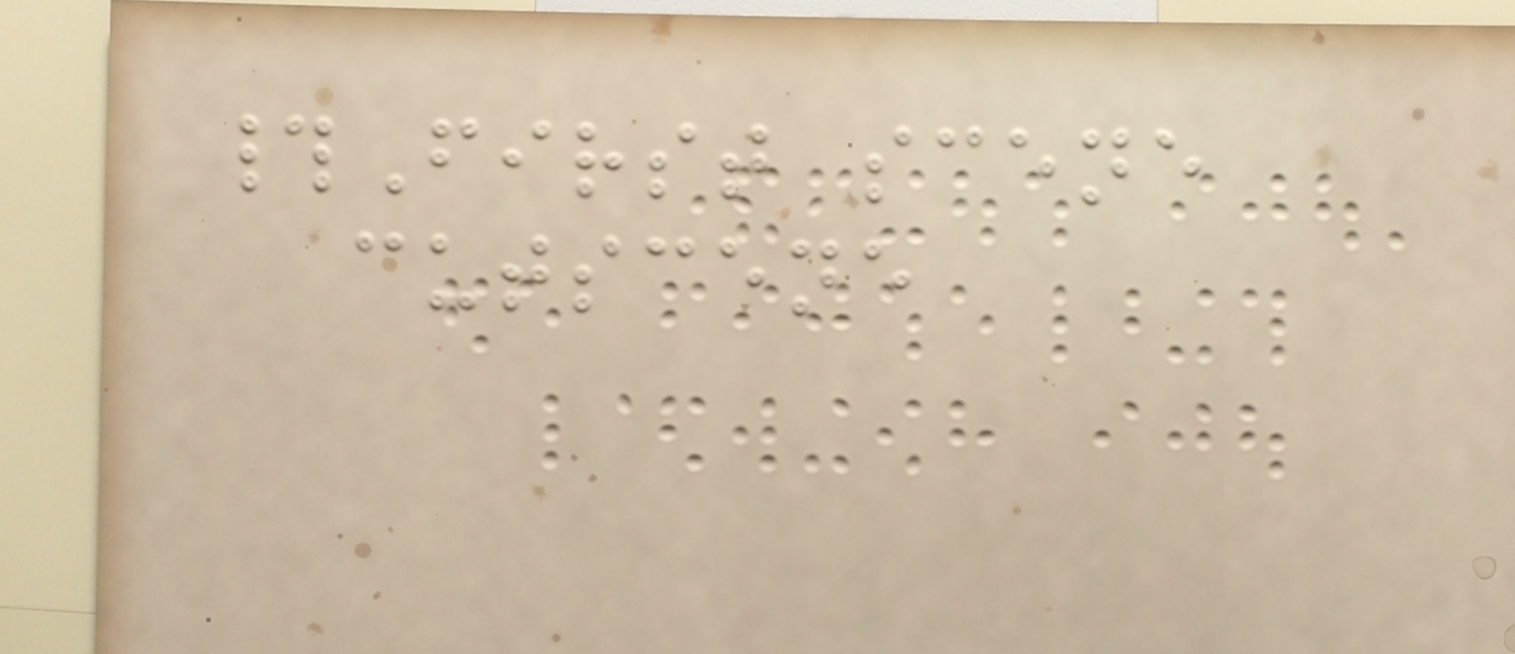#First scene
cutscene
